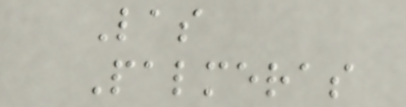Las
Palmeras
